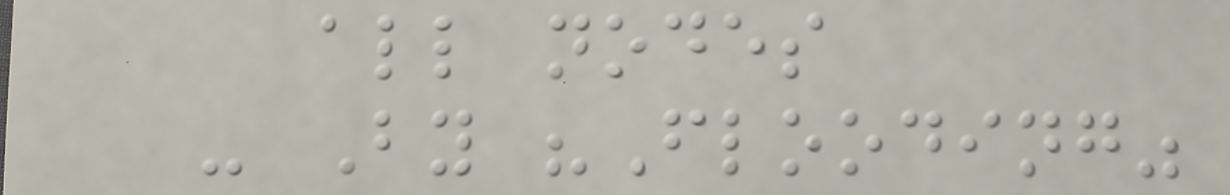all nodes
- By "Flooding"
